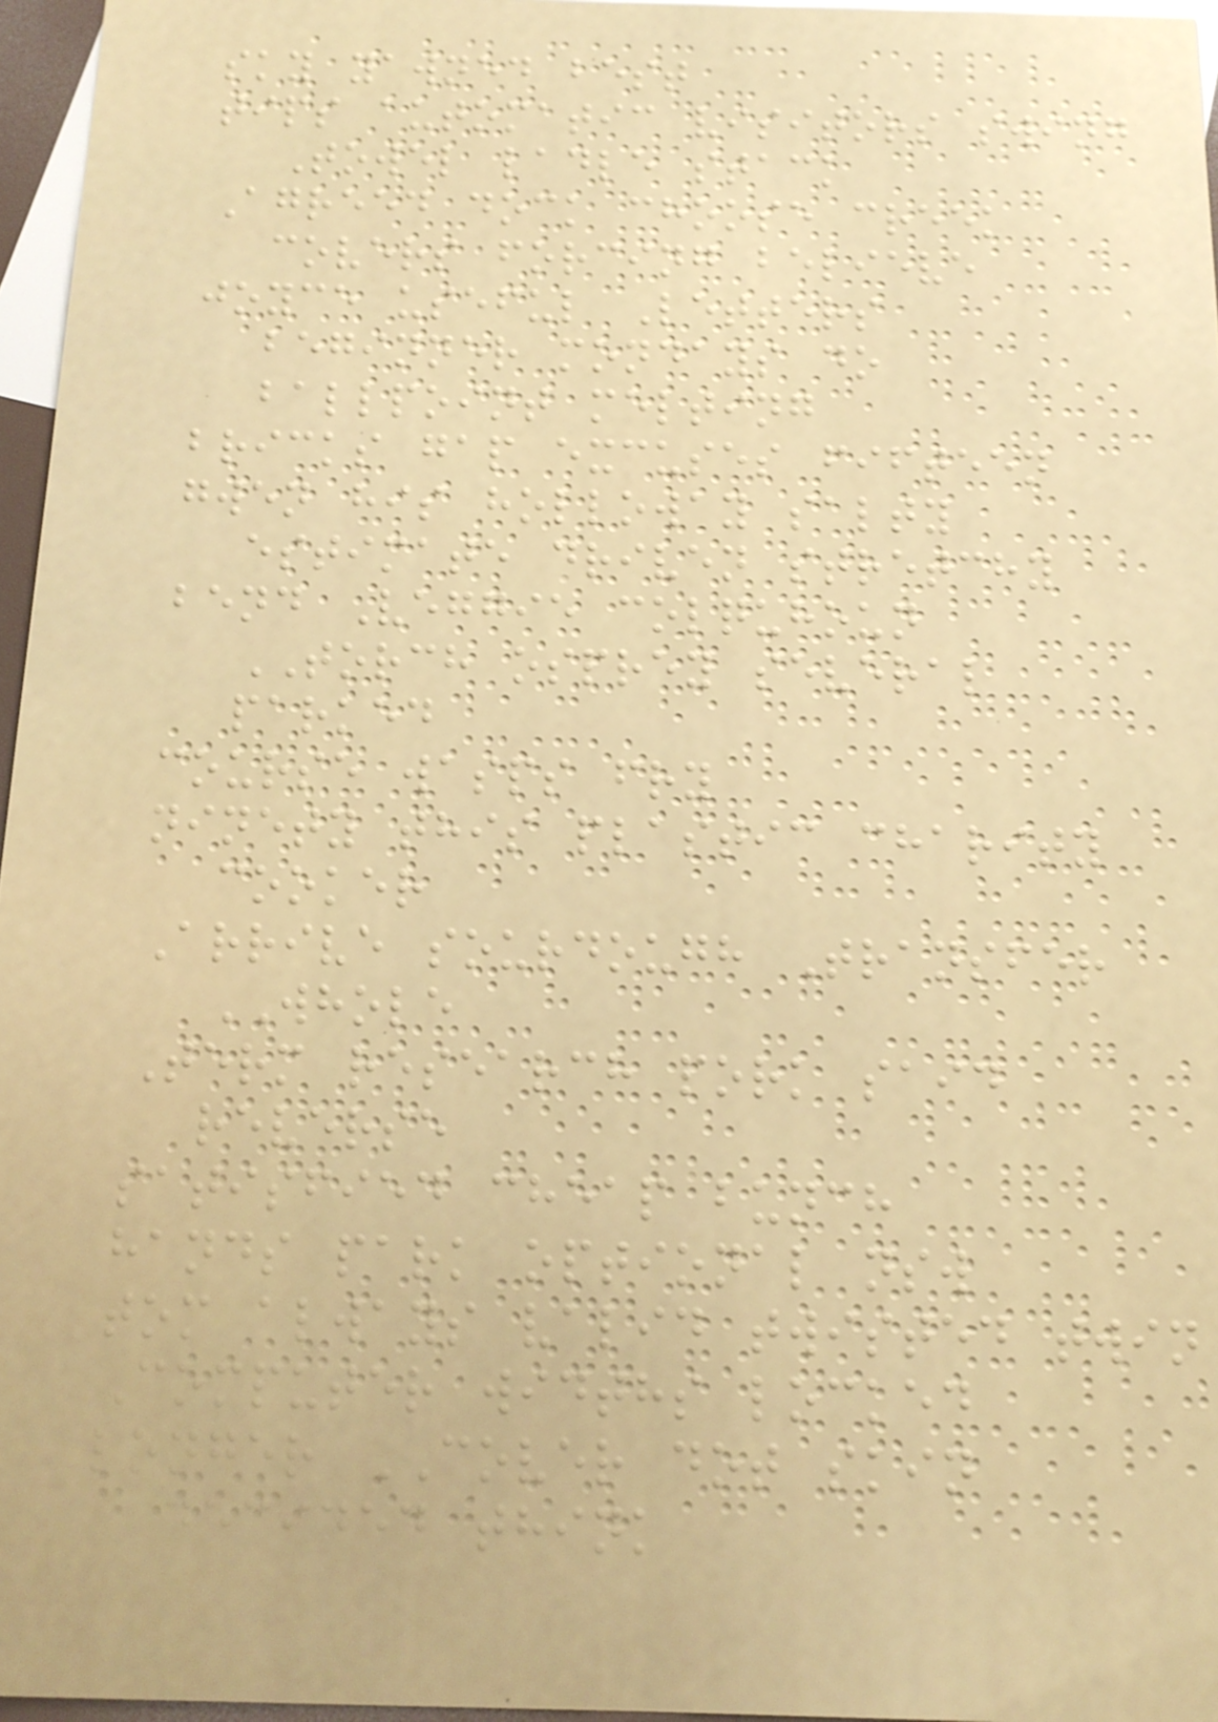sky yawned best
tips automatic visitors swing
Towel ladle stack
Agreed dock choose creek
covers forcing believe
joyce useful Letters
beginner mondays do
ballpoint melting
bricks gap excuses fifteen
gwen his holloway salty
estimate driven stretchy
bend Veggie colquhoun
TORCH osprey several
parked
course wasps fry
ninety this plastic charity
cooker
Arrive sourdough Transfer
WHOLE
Term research pork said
reverse
satisfied cheap bunch
hands park optional nsw
tom always valid twisted twin
Computer widths locked
longer COVER dot skin
decided think
